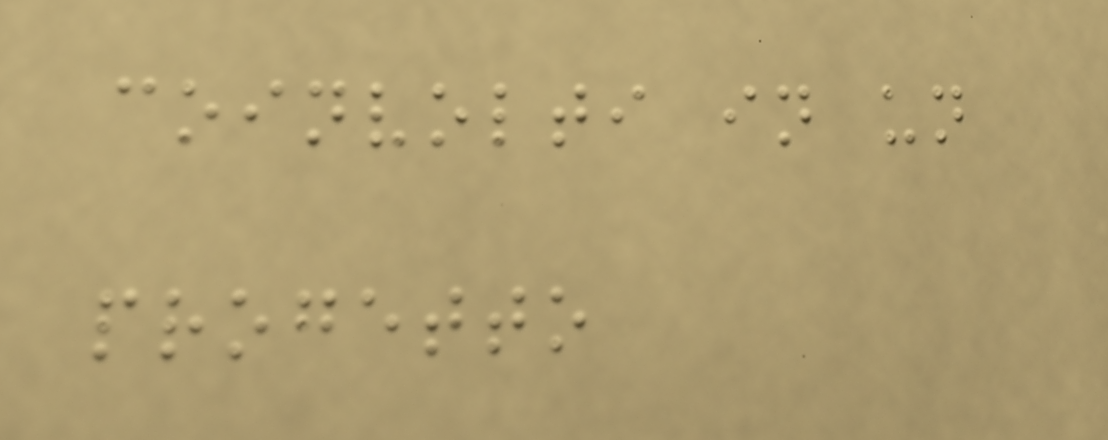coinvolti in un
progetto
